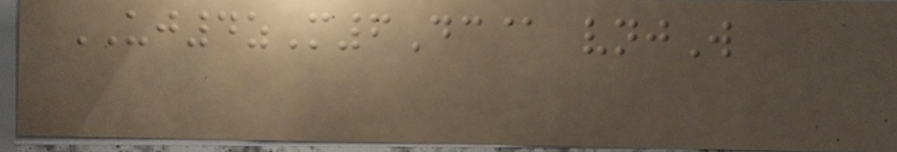UJ4zM6Dc@ vnjW
